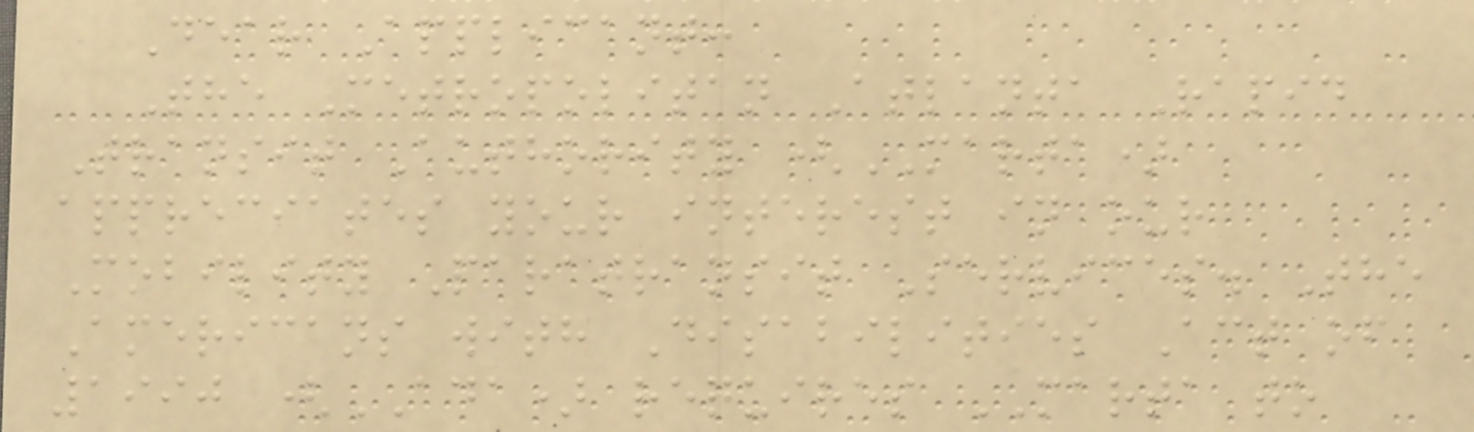Dear Applicant:
The Metropolitan Atlanta Rapid
Transit Authority (MARTA)
appreciates your interest in our
Mobility Paratransit Services. The
Americans with Disabilities Act of
1990 (ADA) requires MARTA to
